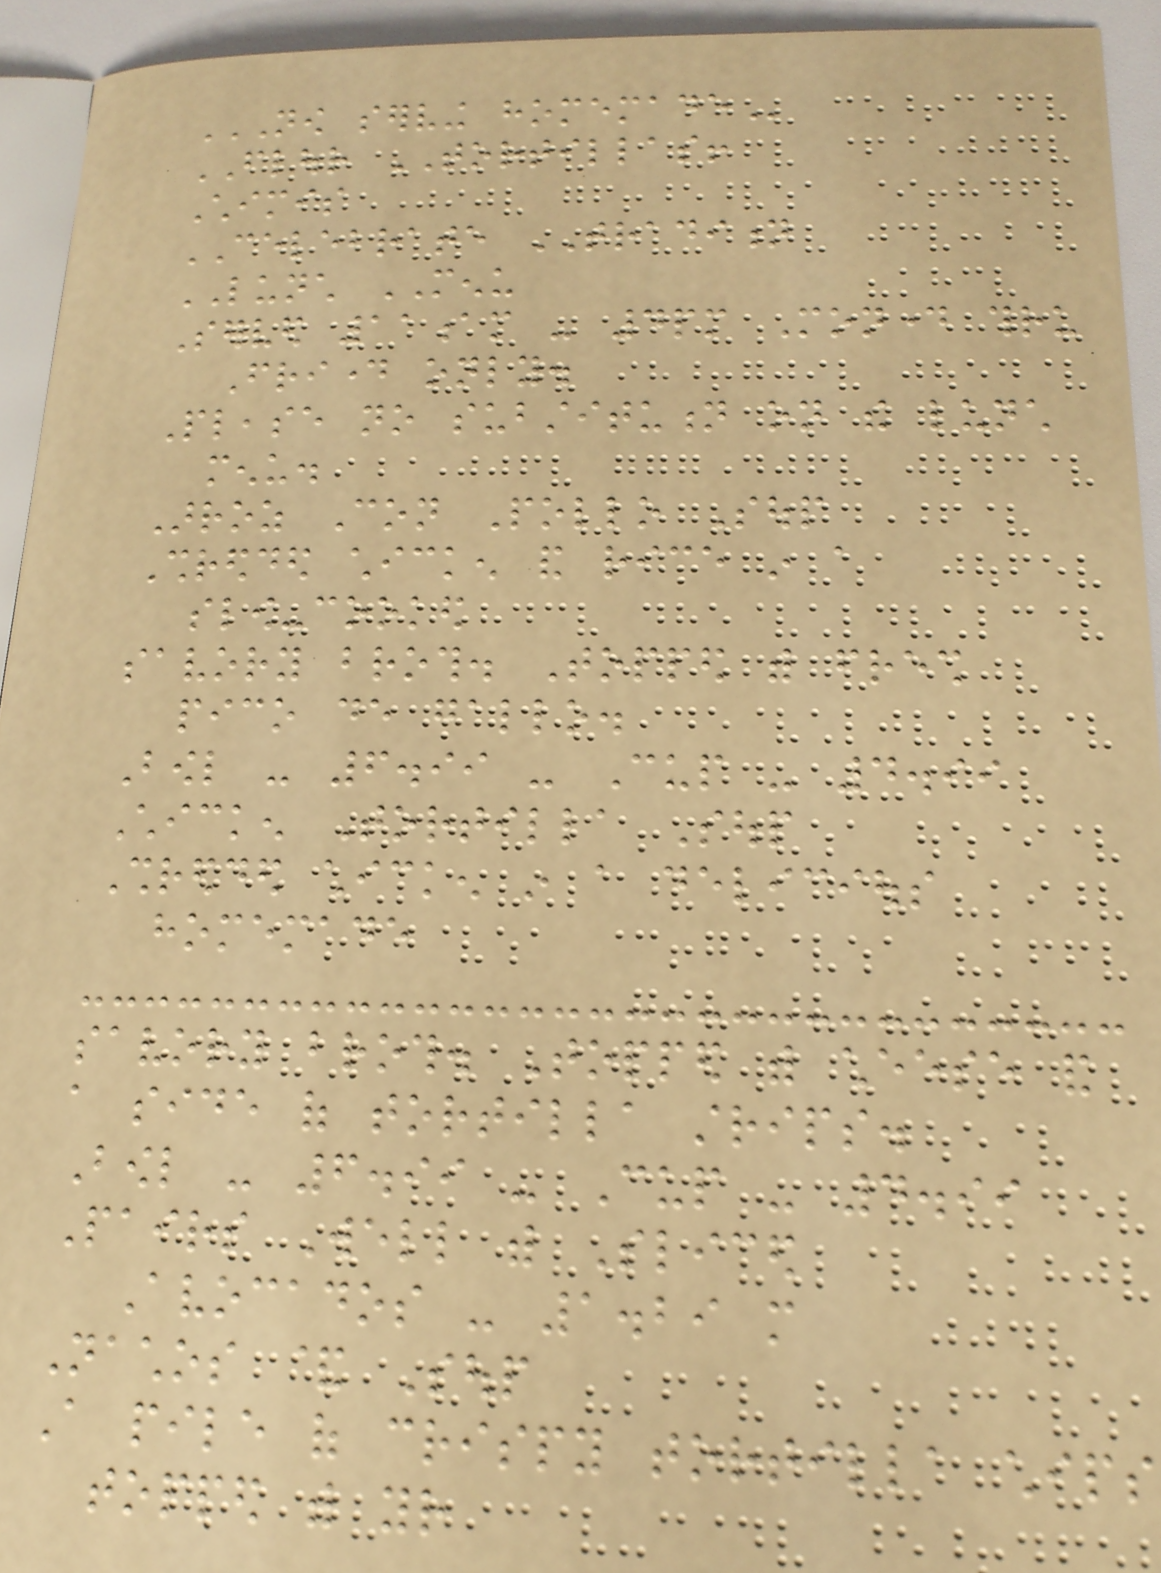NOW SERVING HOMEMADE
FLOUR TORTILLAS!
Chimis
CELEBRATE TRADITION
LUNCH MENU
Served 11am - 4pm Monday thru
Friday only.
Please no substitution on the lunch
menu.
Arroz Con Pollo Soup
Shredded chicken and rice in a
slow-cooked
savory broth. Topped with fresh
pico de gallo.
Bowl - 6.99 - Cup - 4.99
Chicken Tortilla Soup
Shredded chicken in a delicious
homemade
savory broth. Topped with cheese and
a side of tortilla strips.
Bowl - 6.99 - Cup - 4.99
Pairs Well with Sliced
Avocados - 1.29 more
Nachos & Soup
A pile of crispy tortilla chips
topped with your
